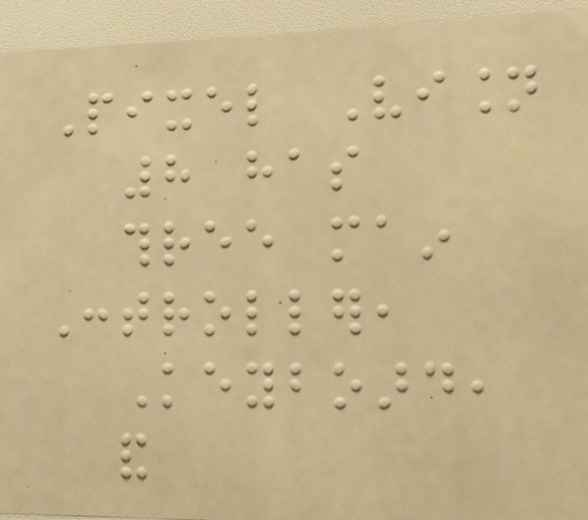Pixel Vision
8 has
three main
Controller,
Keyboard,
and
